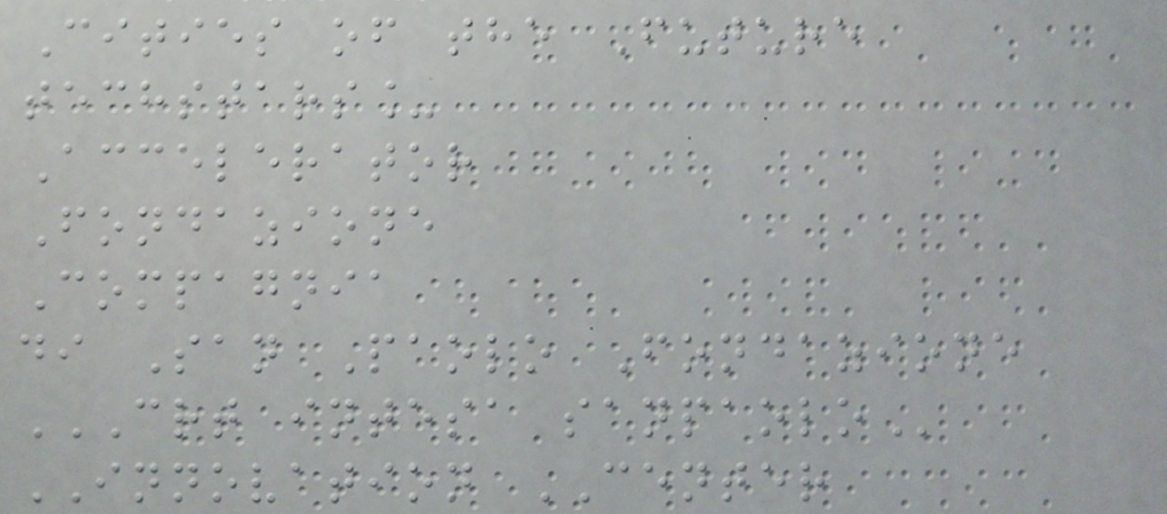Cities of the Future
techstars_
Accelerator
Fondazione
Compagnia
di San Paolo Fondazione
CRT INTESA SANPAOLO
INNOVATION CENTER
